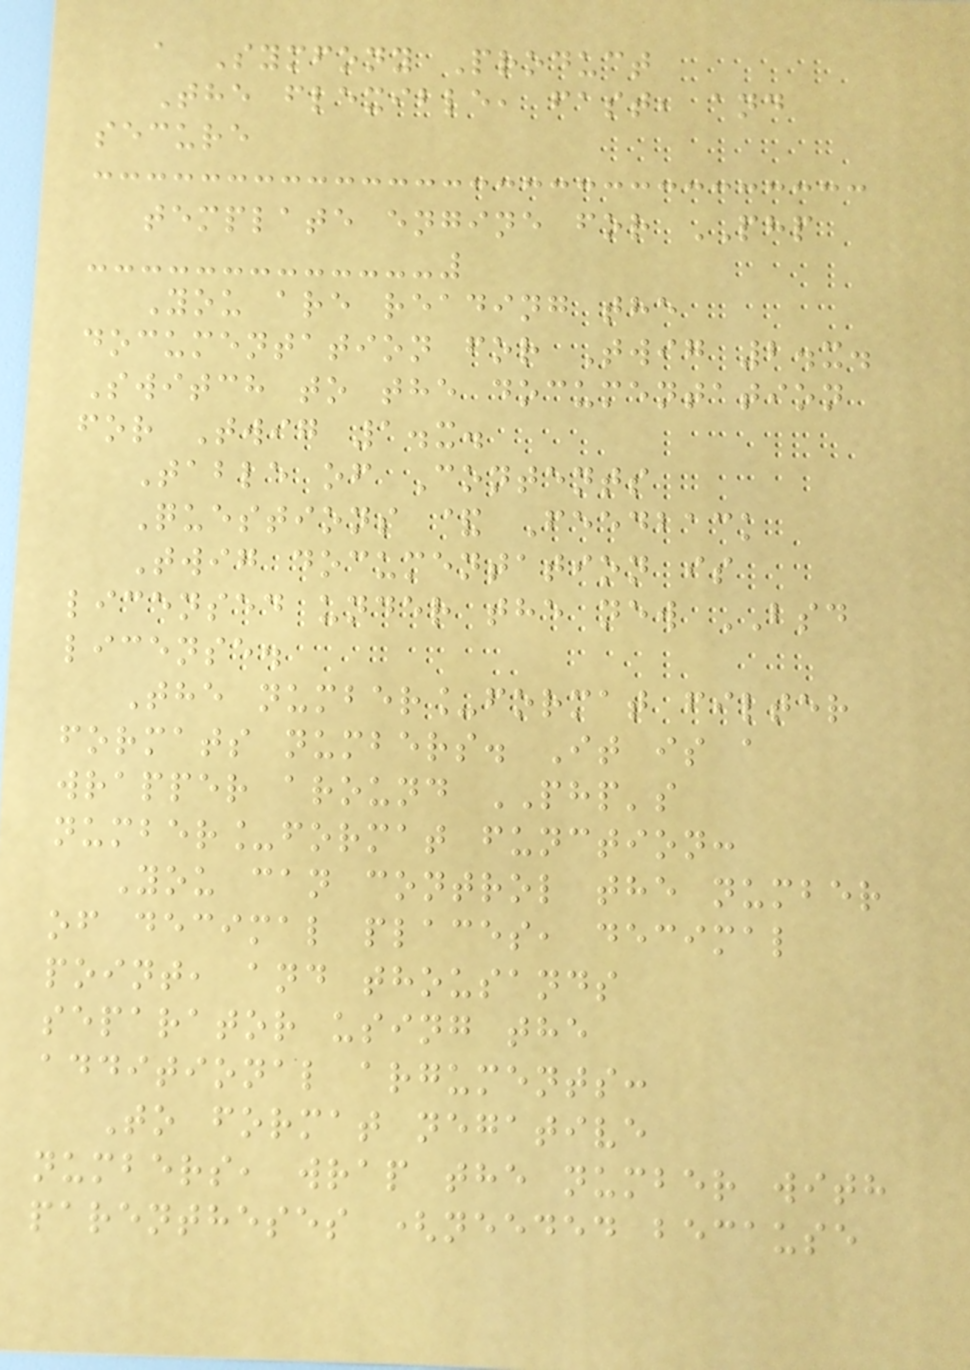a Symfony Product
The flexible, fast, and
secure
template engine for PHP
You are reading the
documentation for Twig 2.x.
Switch to the documentation
for Twig 1.x.
Table of Contents
Questions & Feedback
Twig documentation is
licensed under the new BSD
license.
The number_format filter
formats numbers. It is a
wrapper around PHP's
number_format function:
You can control the number
of decimal places, decimal
point, and thousands
separator using the
additional arguments:
To format negative
numbers, wrap the number with
parentheses (needed because
